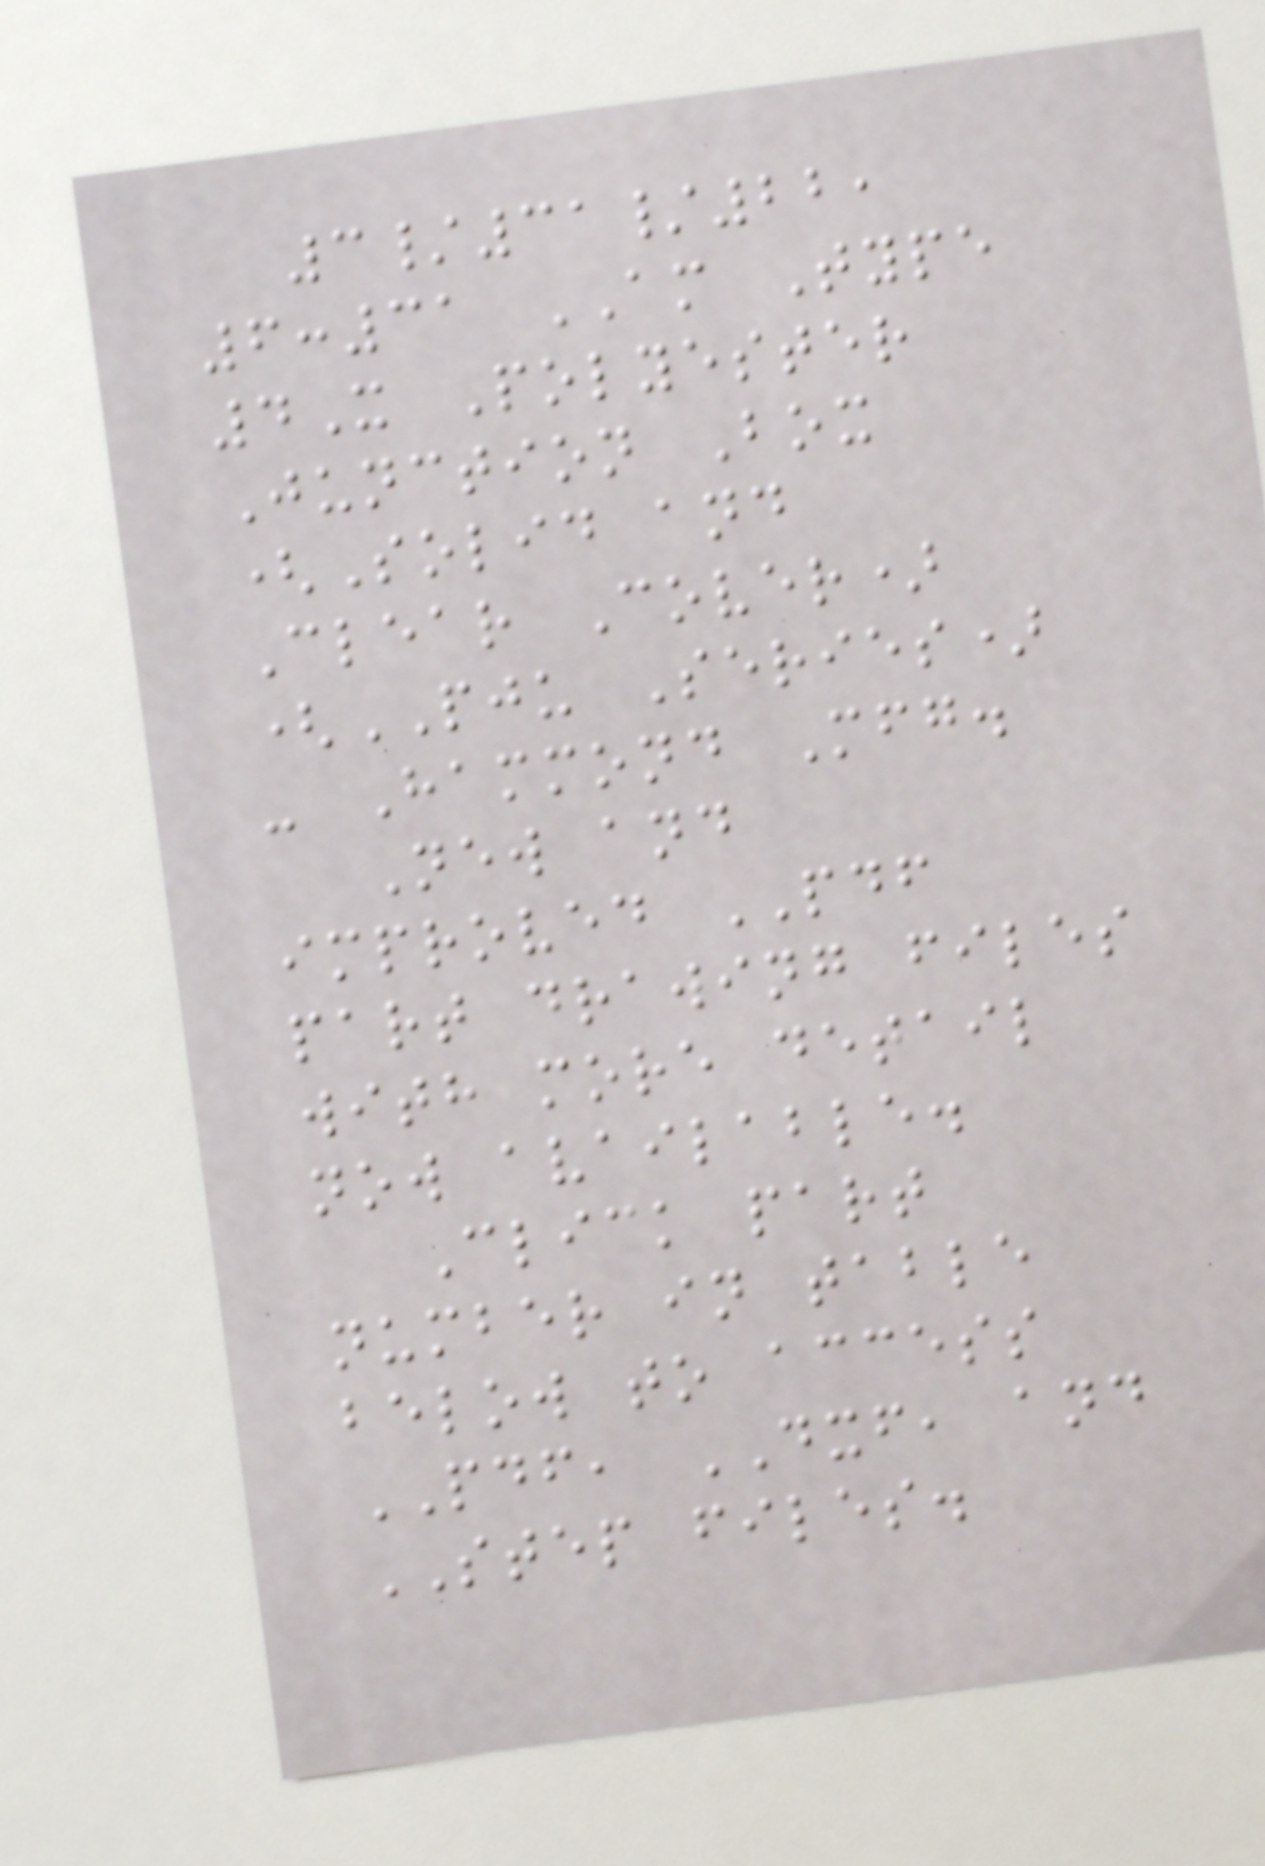3/31/22,
6:31 AM Type
4X Polyester
Junction Box
(Solid and
Clear Cover)
(PJU Series)
- Hammond Mfg.
New and
improved PDF
part drawing files
with more detail
now available.
Click part
number in table
below to access
PDF, DXF, and
STEP files.
